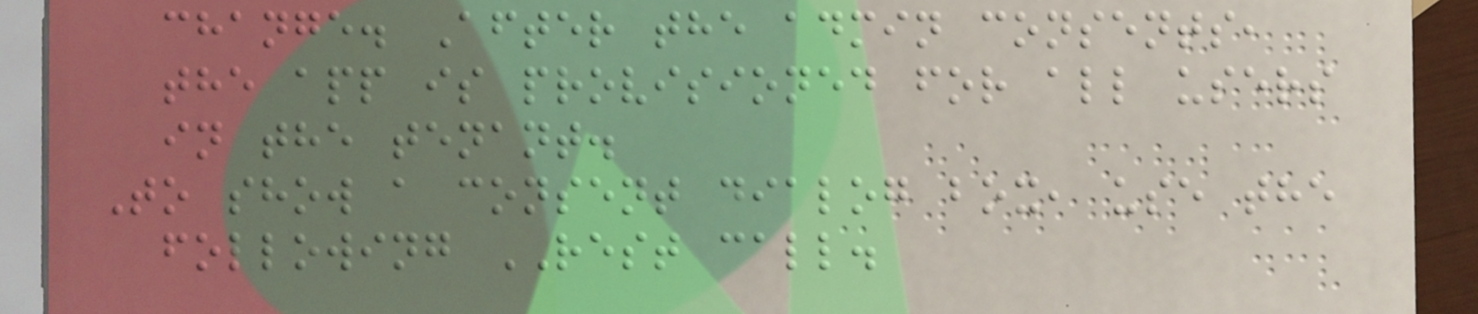change. After the admin consents,
the app is provisioned for all users
in the tenant.
To show a consent dialog box, use the
following REST call.
